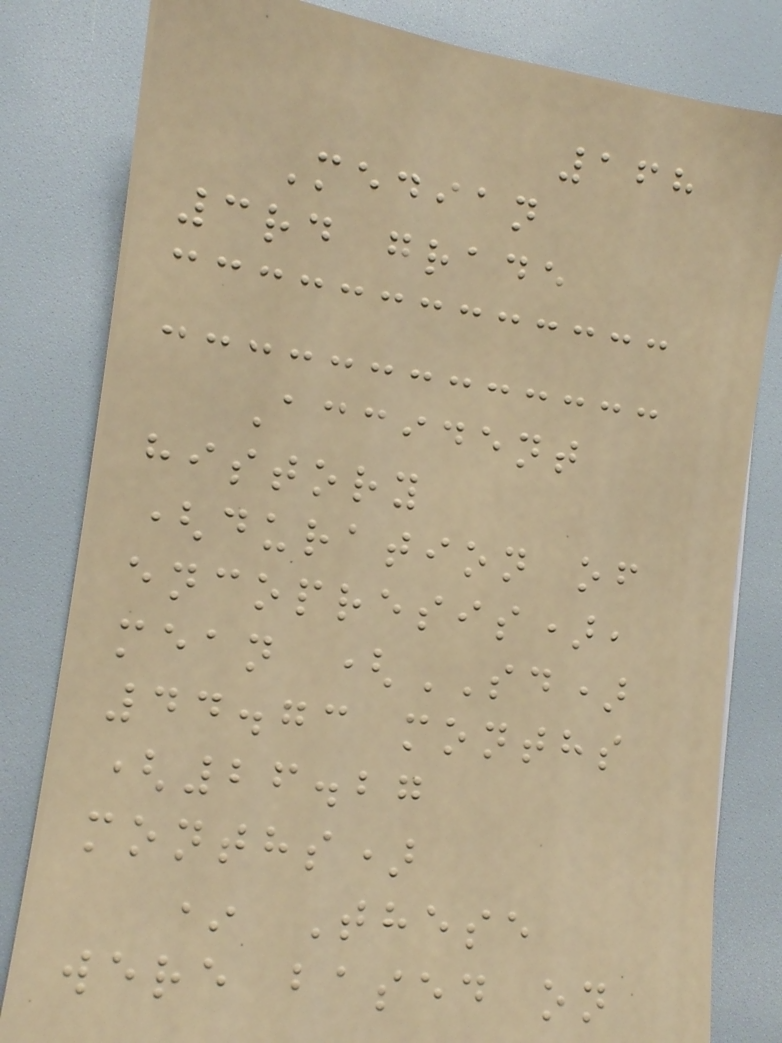168
Median
3rd grade
Accident
history
(duration of
encopresis),
mean (SD)
44.73 months
(26.27
months)
* These
were based on
